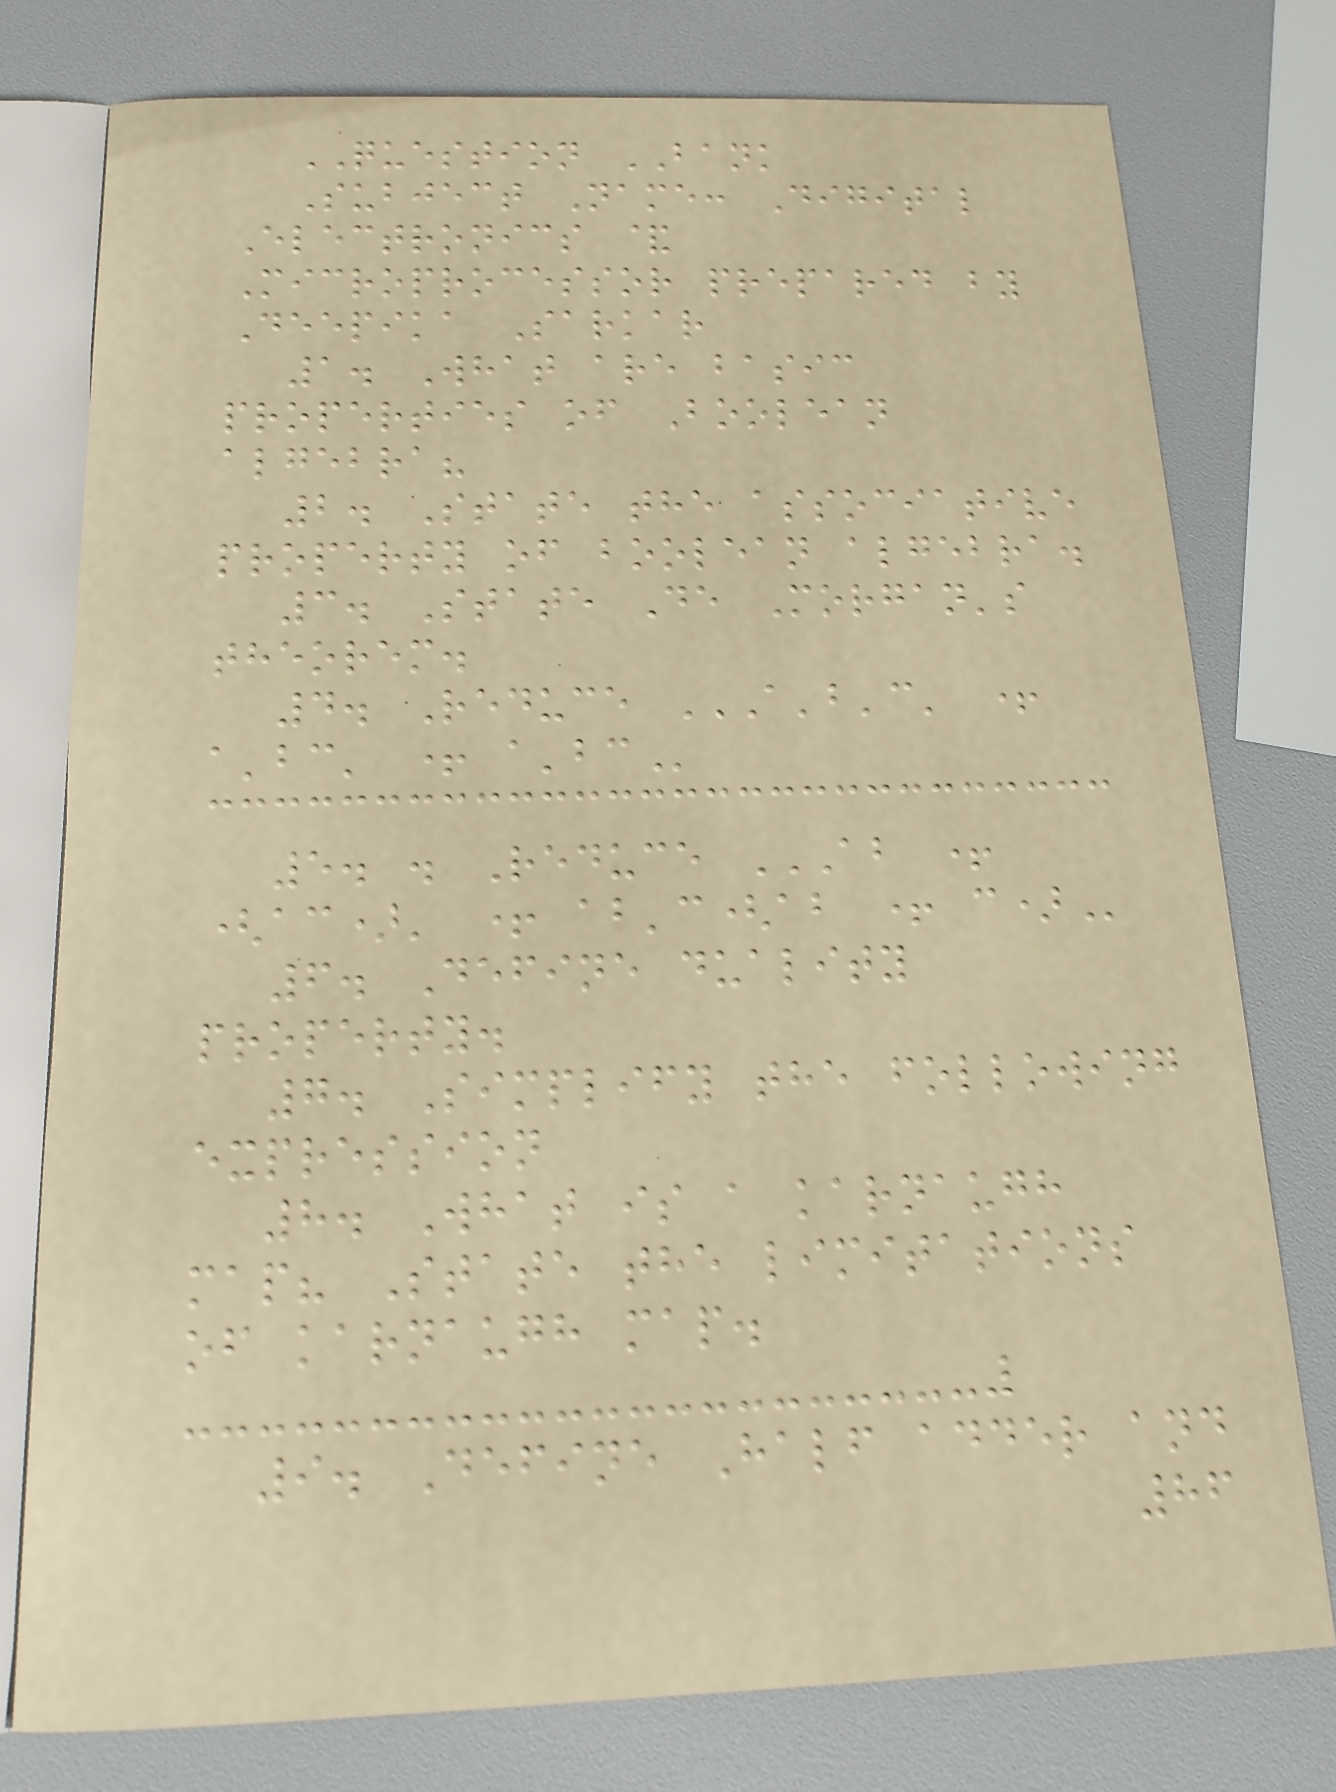QUESTION BANK
Subject Name: Digital
Electronics &
Microprocessor prepared by
Deepika Sarkar
1. What are basic
properties of Boolean
algebra?
2. State the associative
property of boolean algebra.
3. State De Morgan's
theorem.
4. Reduce A'B'C' +
A'BC' + A'BC
5. . Reduce AB +
(AC)' + AB'C(AB + C)
6. Define duality
property.
7. Simplify the following
expression
8. What is a karnaugh
map? State the limitations
of karnaugh map.
9. Define Half adder and
86
